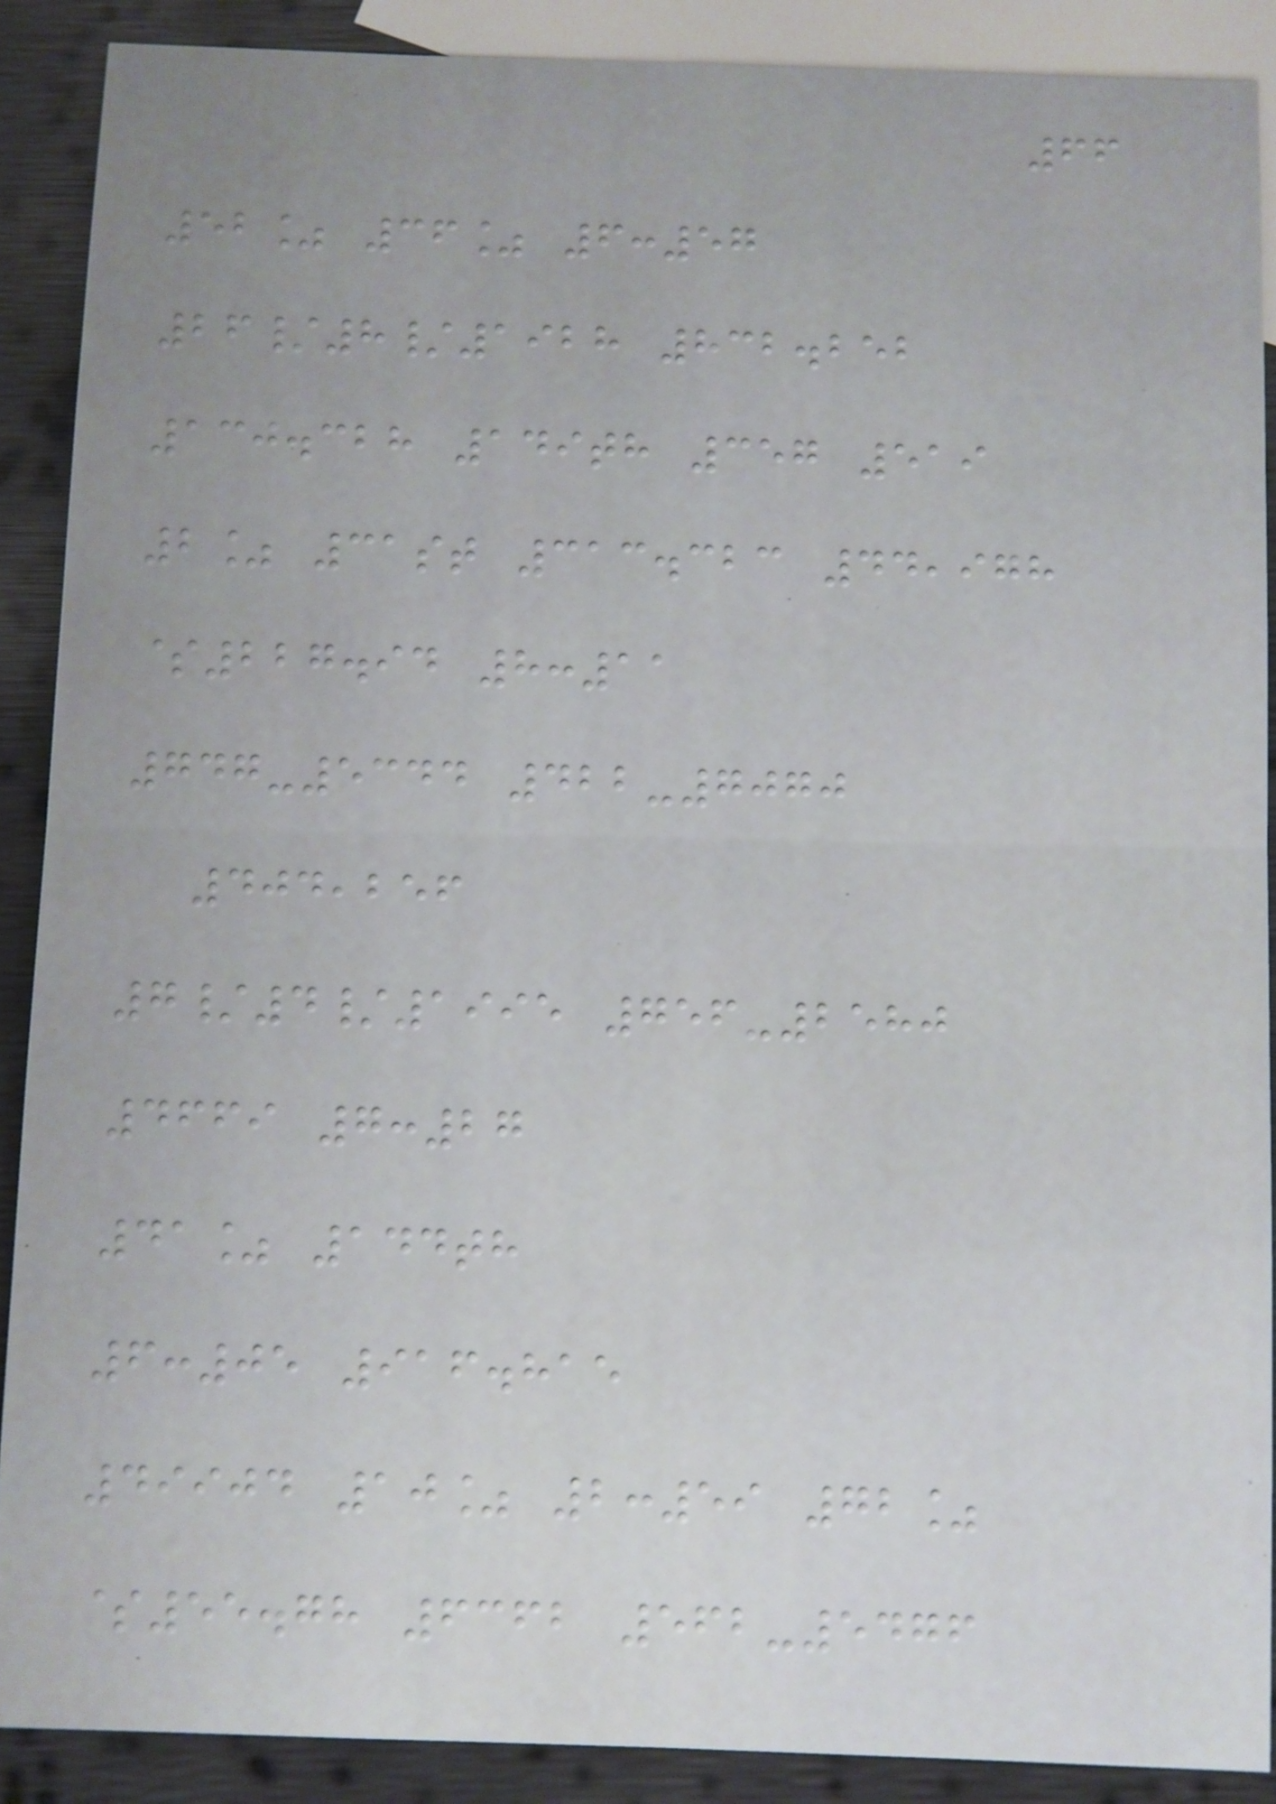66
52% 36% 6:57
26/8/1928 832.252
130.328 149th 357 519
2% 31st 313.323 44,978
$227.94 8:11
747-5344 422-7070
404,256
7/4/1995 756-2580
4669 7:27
41% 144th
6:05 916.815
49904 10% 2:59 72%
$55.78 6362 562-5476
